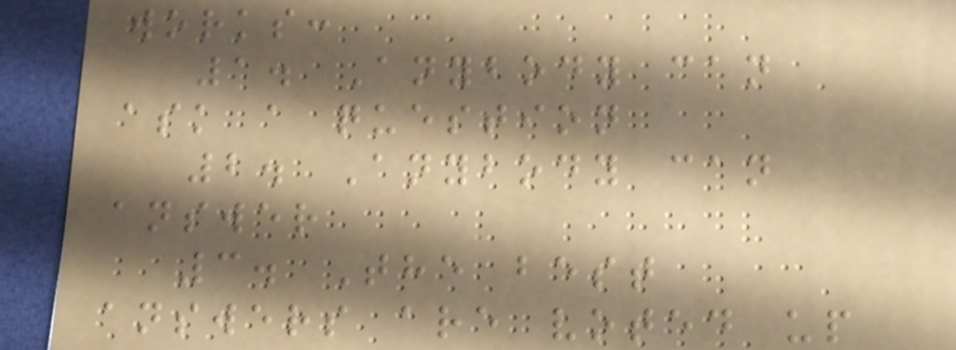works:
1. Anybody can
ask a question
2. Anybody can
answer
3. The best
answers are voted up
